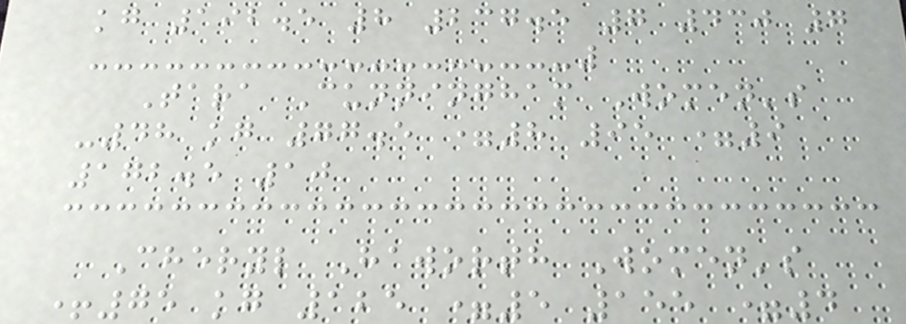kg 192.5 8 237.5 7 430 7
Tara Cunningham Women's
-48 kg 77.5 =8 95 =9
172.5 10
Cheryl Haworth Women's
+75 kg 125 =5 155 =4
